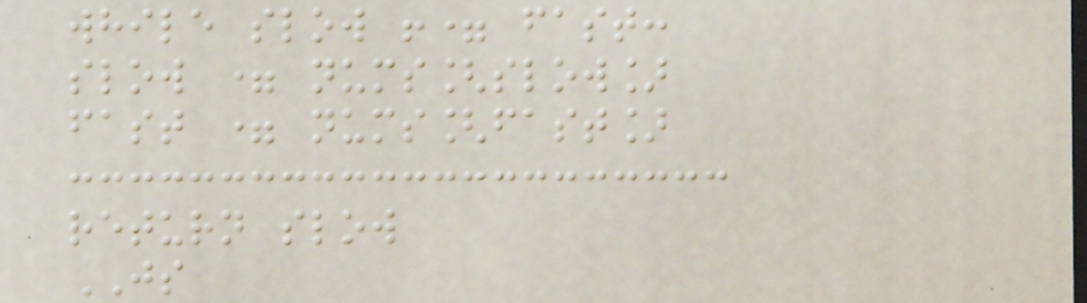while slow != fast:
slow = nums[slow]
fast = nums[fast]
return slow
JS
